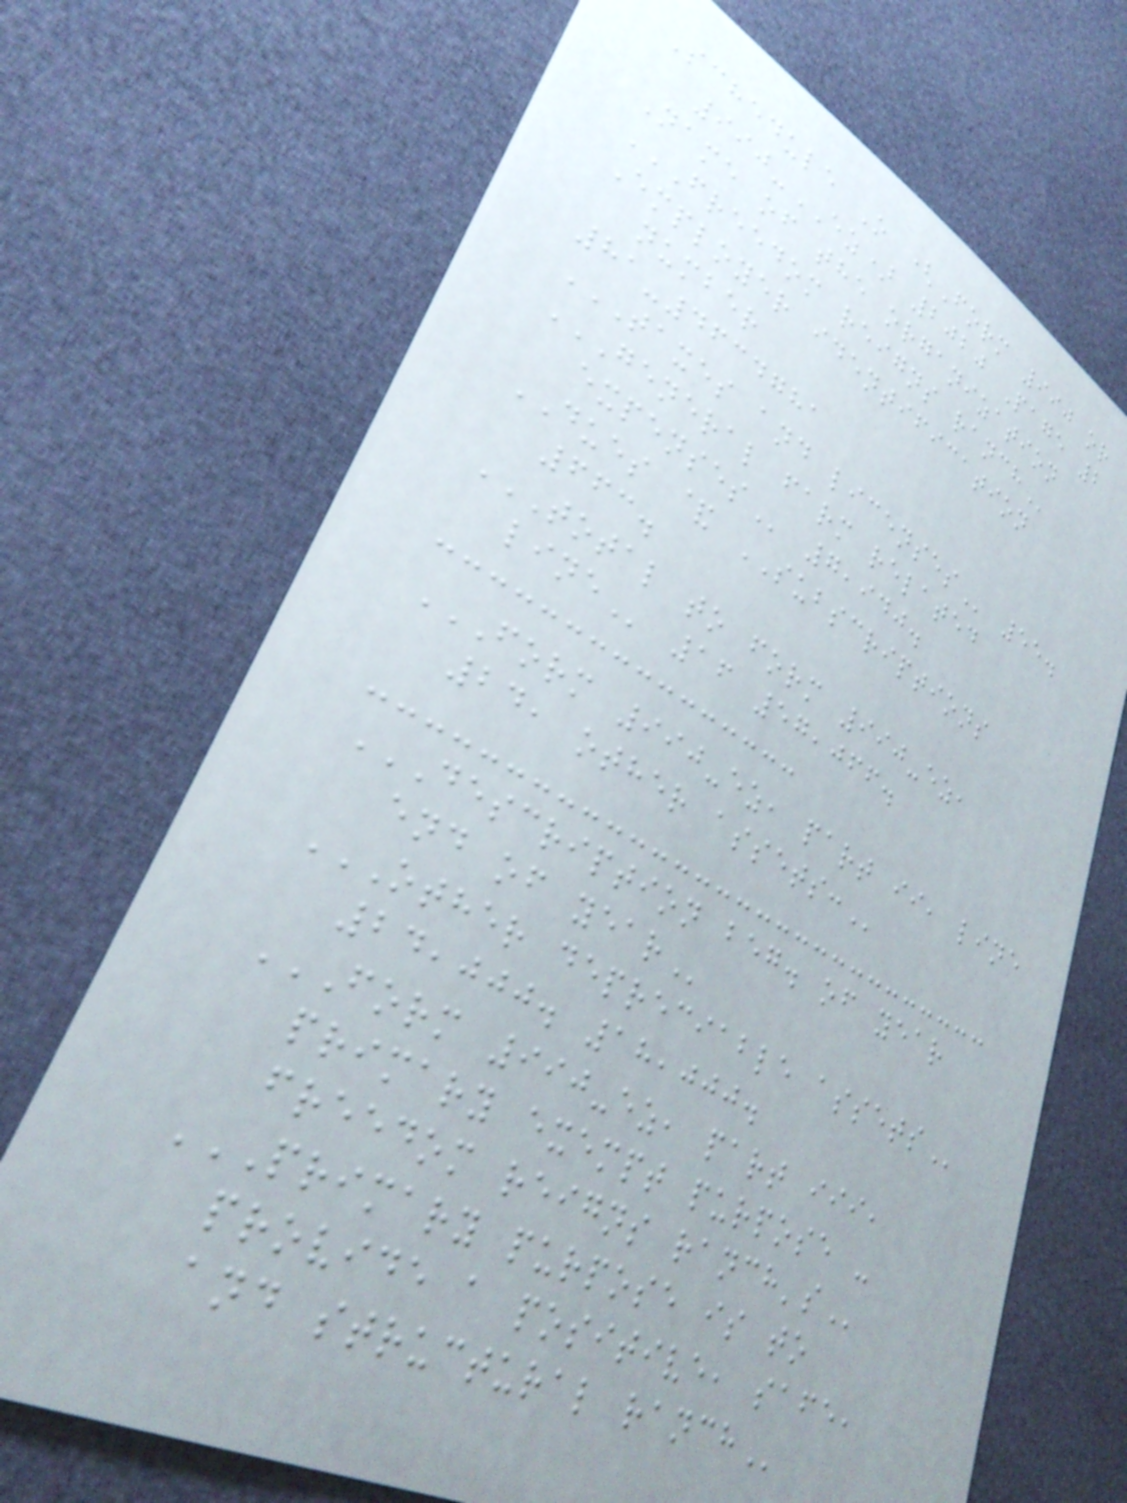Schedule O (Form 990 or
990-EZ) 2020 Page 2
Name of the organization
FREEDOM REIGNS RANCH
Employer identification
number
81-4634781
TAXES AND LICENSES 55.
GENERAL FARM RELATED
EXPENSES 7,940.
DUES & SUBSCRIPTIONS
663.
TOTAL TO FORM 990-EZ,
LINE 16 57,066.
FORM 990-EZ, PART II, LINE
24, OTHER ASSETS:
DESCRIPTION BEG. OF YEAR
END OF YEAR
OTHER DEPRECIABLE ASSETS
24,000. 18,000.
FORM 990-EZ, PART III,
PRIMARY EXEMPT PURPOSE -
FREEDOM REIGNS RANCH'S
PRIMARY PURPOSE IS TO
PROVIDE A POSITIVE, SAFE,
AND STRUCTURAL RANCH
